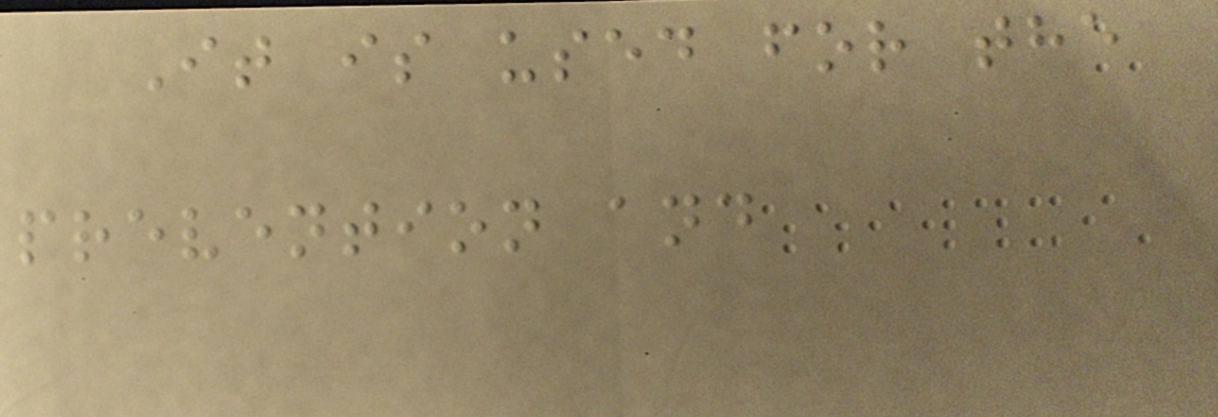It is used for the
prevention and
